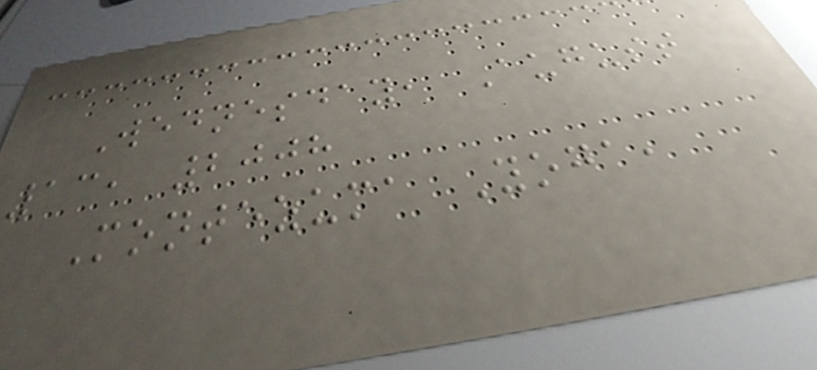Wednesday, August
13, 2008
Montezuma Yoga,
